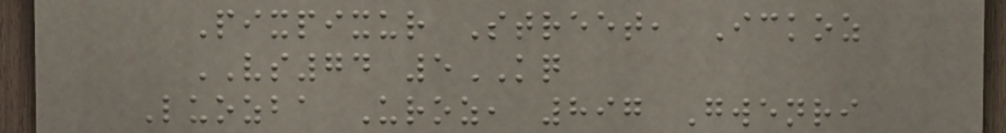Pixpixur Street, Ickoz
VS74 5KQ
Luozba Uroz, 897 Gwenri
